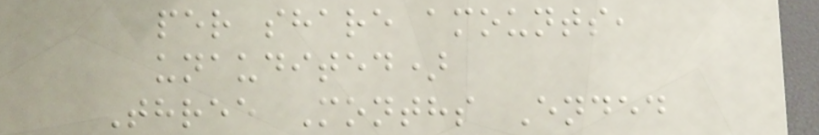per share amounts,
unaudited)
Three Months Ended
